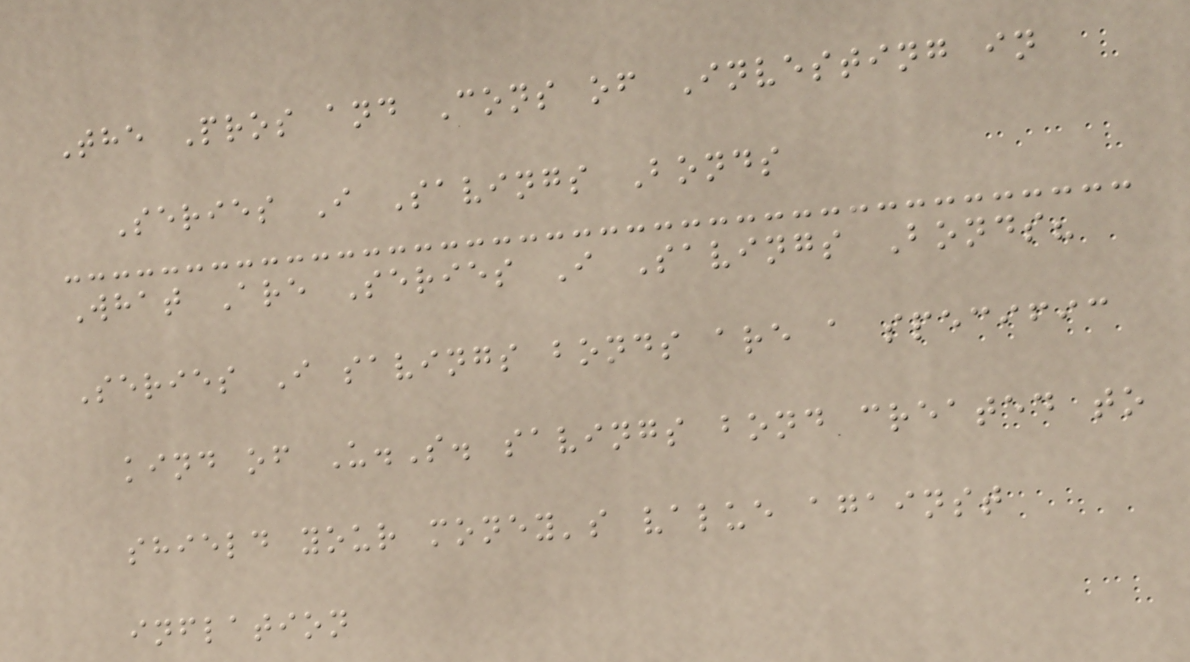The Pros and Cons of Investing in
Series I Savings Bonds
What Are Series I Savings Bonds?
Series I savings bonds are a specific
kind of U.S. savings bond created to
shield your money's value against
inflation
